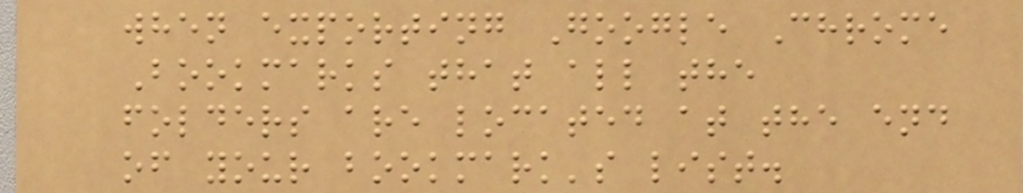when exporting Google Chrome
Bookmarks that all the
folders are located at the end
of your bookmark's list.
